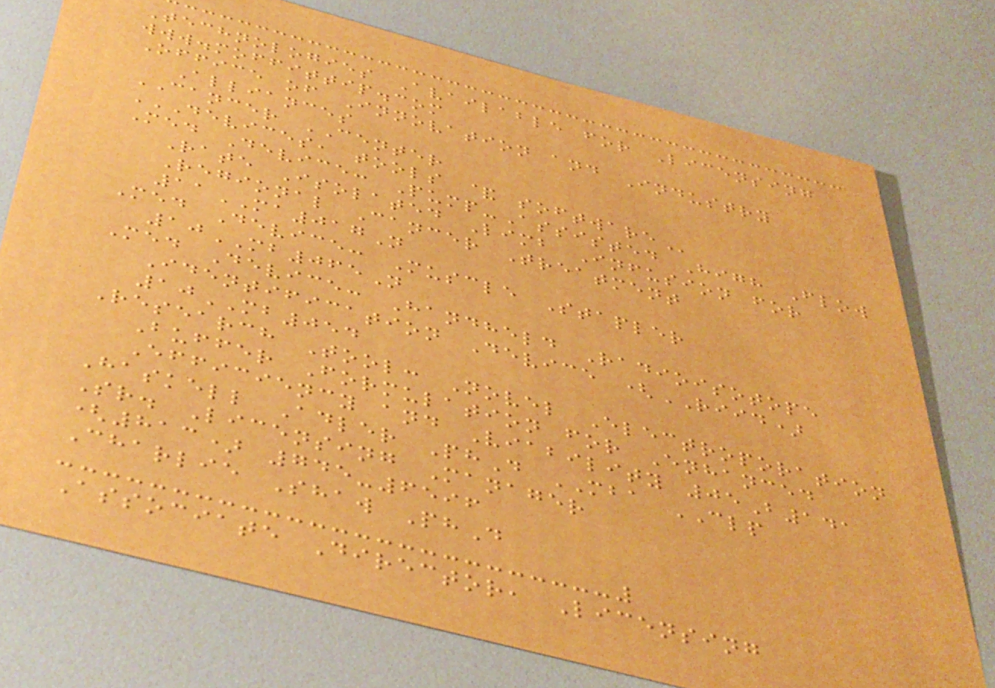Technologies Available for Licensing
www.moffittip.com
Office of Innovation and Industry
Alliances
CANCER CENTER
DEVICES, TOOLS & SOFTWARE
Med Device: Pump-Assisted High Flow
Rate Isolated Limb Infusion for
Regional Cancer Treatment
11MA017N
Med Device: Muscle Stapler
10MB065N
Med Device: Handheld Radioisotope
Identification Device (RIID)
10MB054
Research Tool: Novel Electroporation
Buffer Formulation for Enhanced
Efficiency and Viability 05B141
Haskell Adler PhD MBA CLP
Sr. Licensing Manager
(813) 745-6596
Charlie Shaw PhD
Associate Director, Licensing
